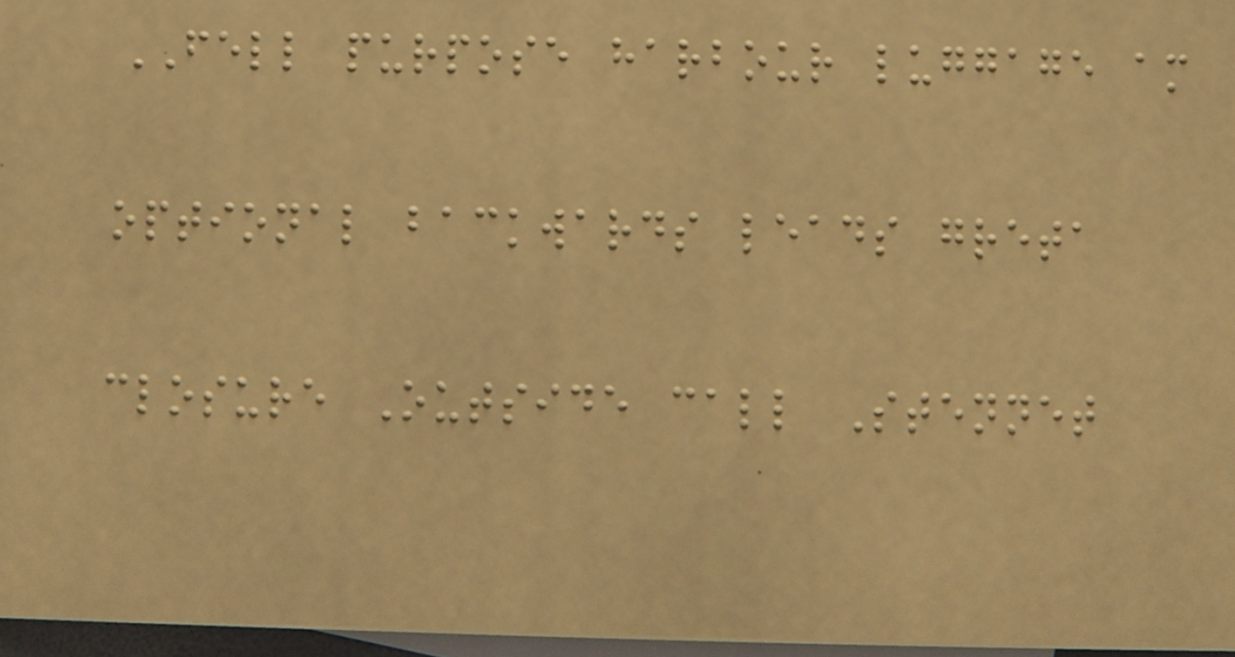FELL purpose harbour luggage am
optional backwards leads greta
closure Outside call Stennet
